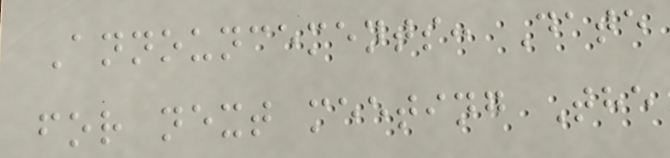Announcements: Date
for next meeting The
